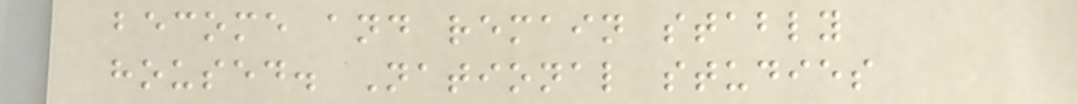become and remain stably
housed. National studies
